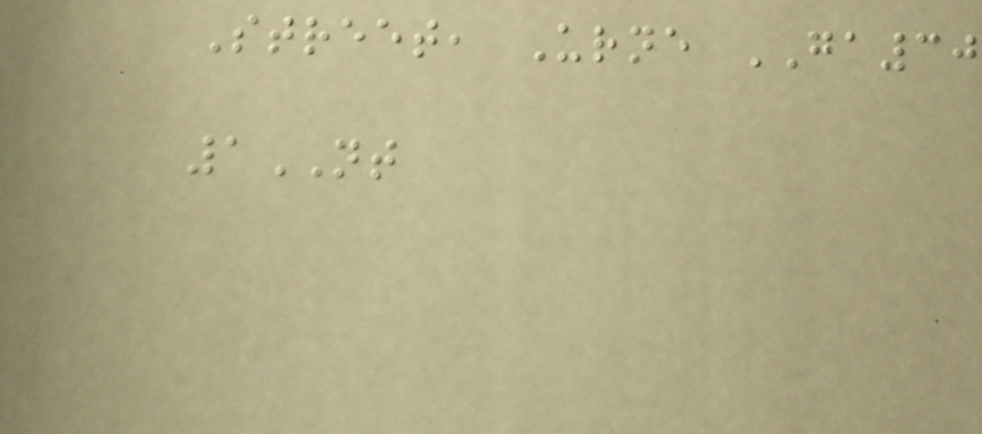Street, Urne GA30
1NT
